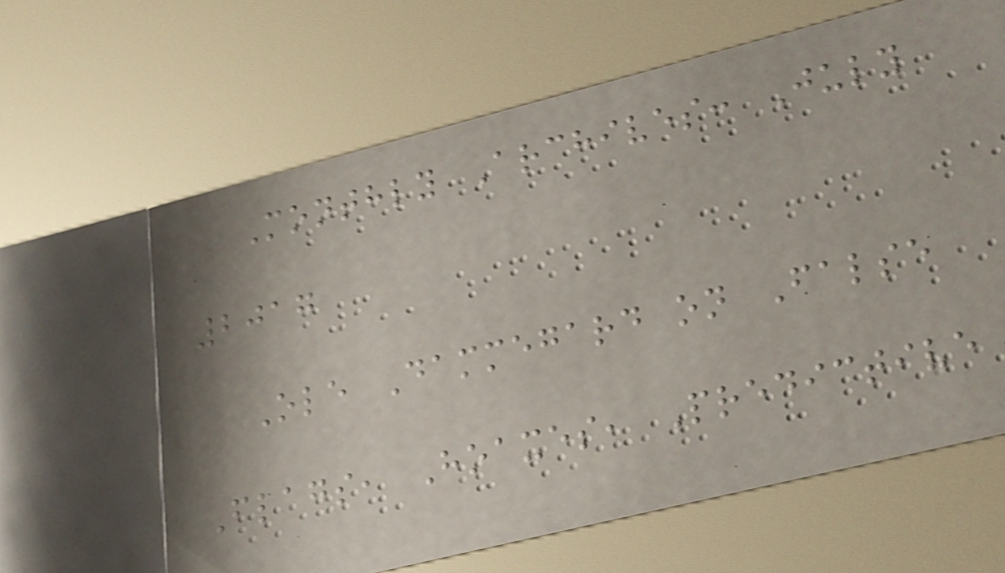Monthly Archives: July
2017
Ole Dammegard on False
Flags, Hoaxes, Predictive
